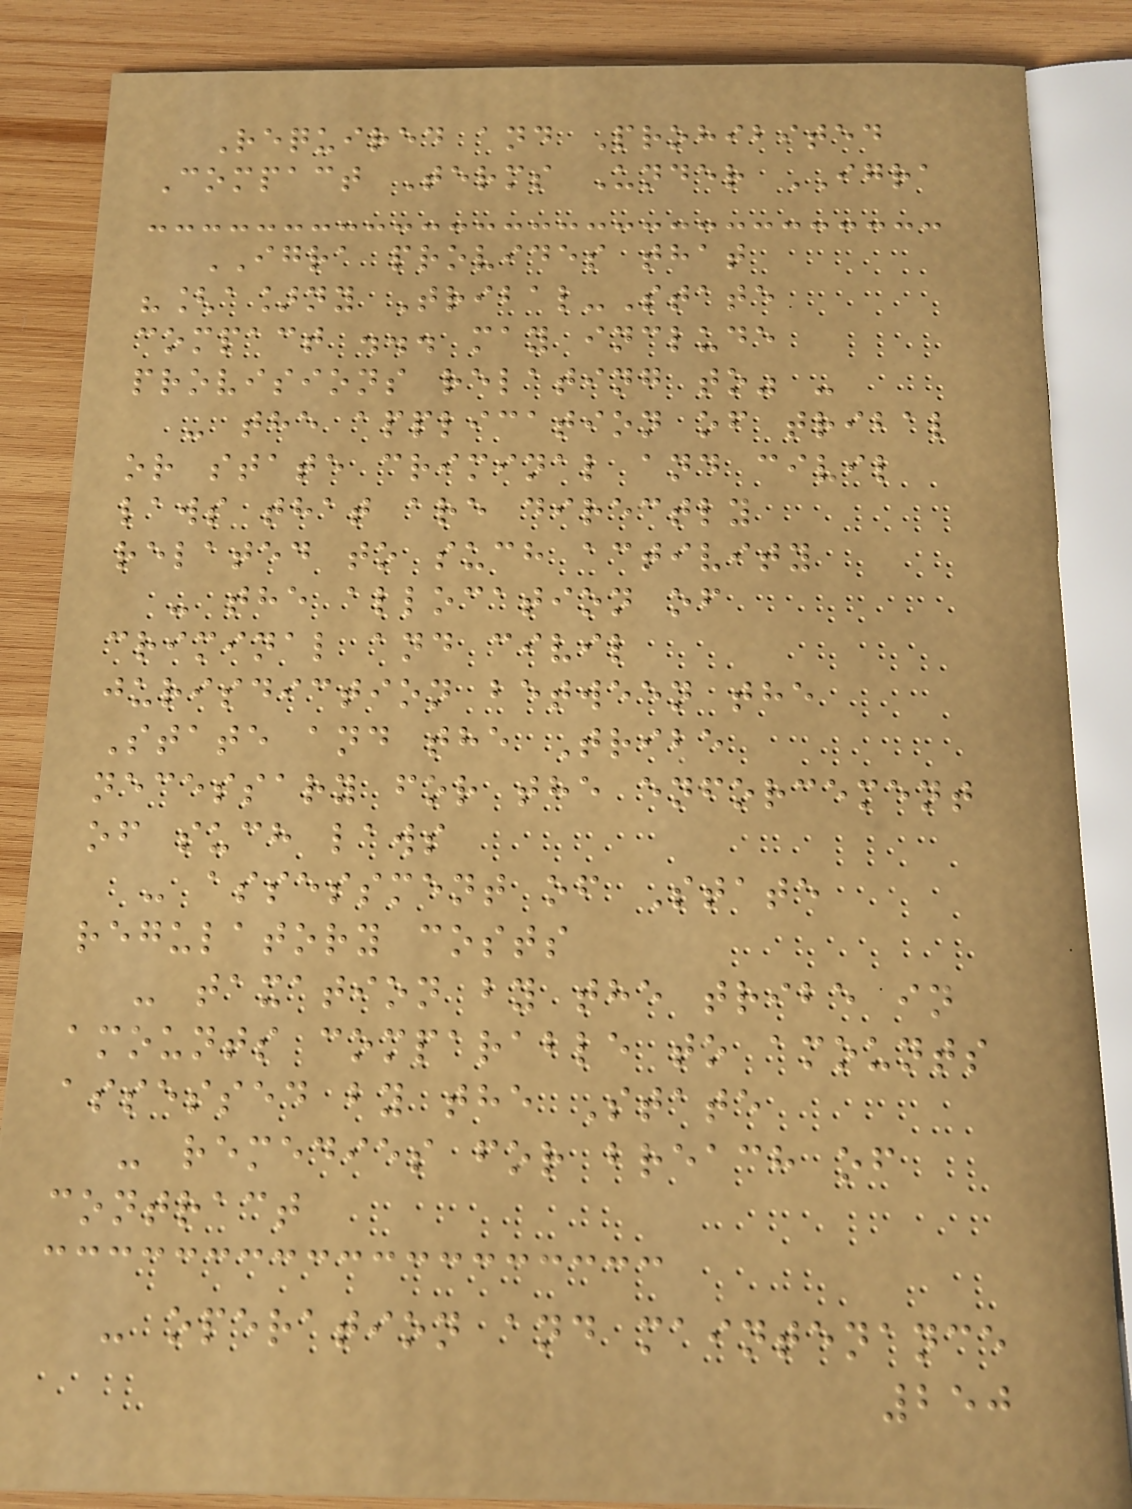Required and Prohibited
Compact Terms Under IGRA
IGRA provides that
"[a]ny Tribal-State
compact ... may include
provisions relating to" -
- the application of tribal
or state criminal and civil
laws that are directly
related to such activity
- the allocation of
criminal and civil
jurisdiction between the
State and the Tribe
necessary for the enforcement
of such laws
- assessment of State
regulatory costs
- taxation by the tribe in
amounts comparable to amounts
assessed by the State
- remedies for breach of
contract
- operation and maintenance
250
